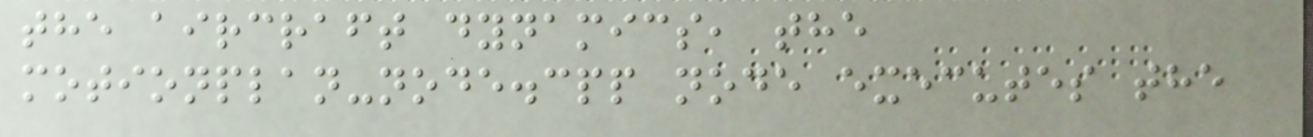the aircraft dynamics, the
motionplan-node.cpp node executes the
